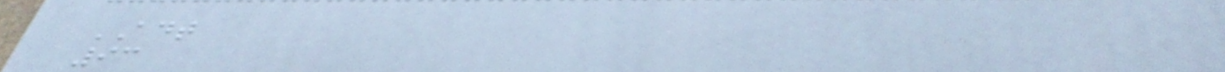ADT
93
